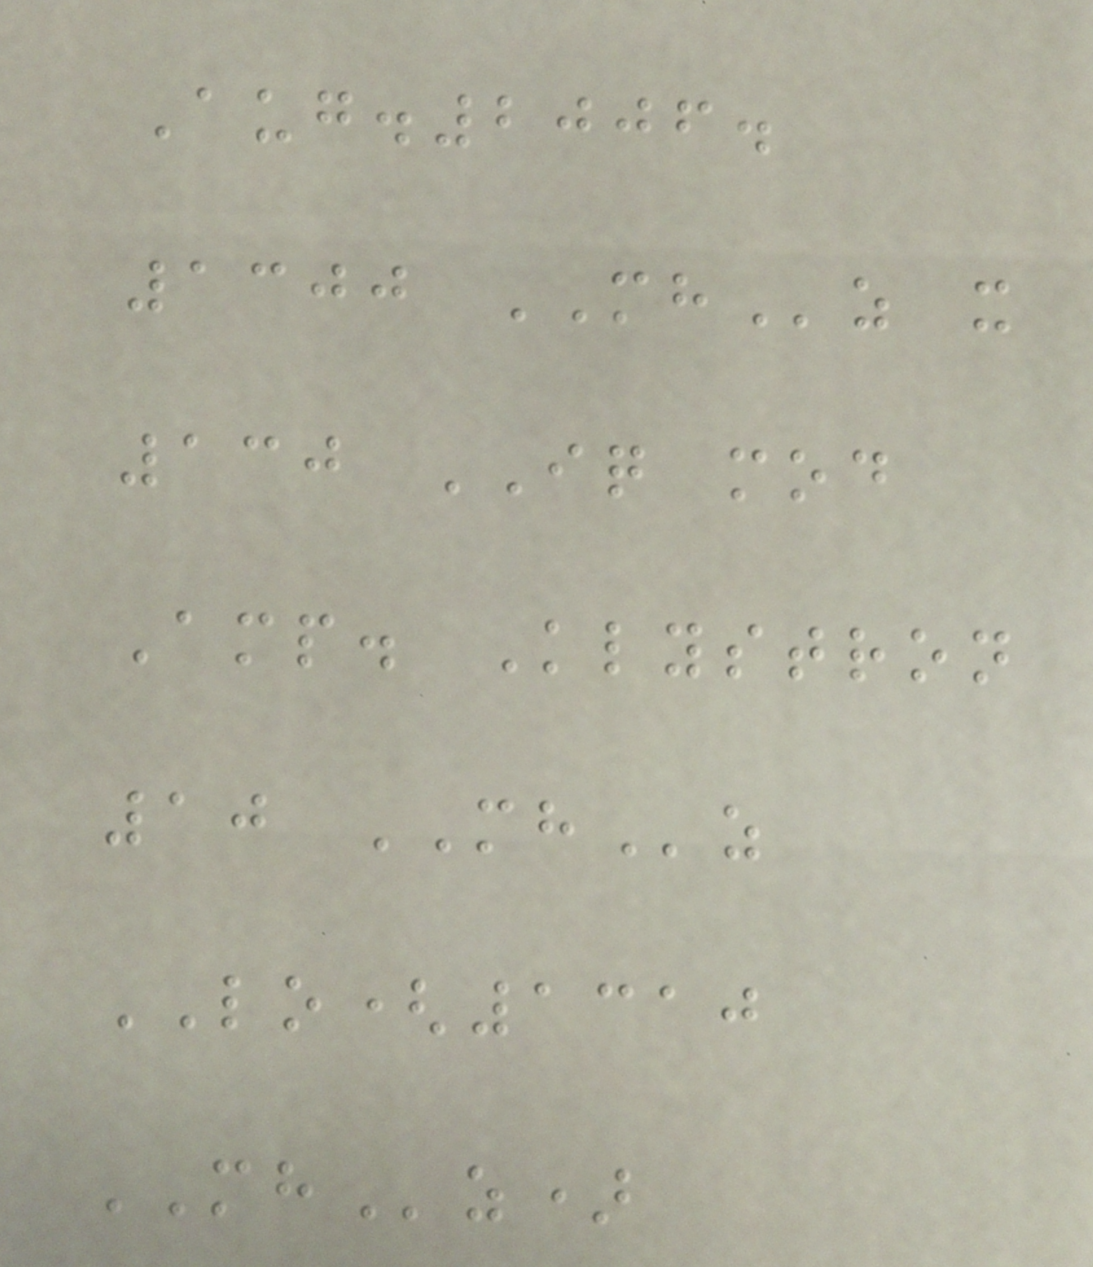Aug.2006.
1300 MHz x
130 IQ mod
Amp. Klystron
10 MHz
LO(1310
MHz)
